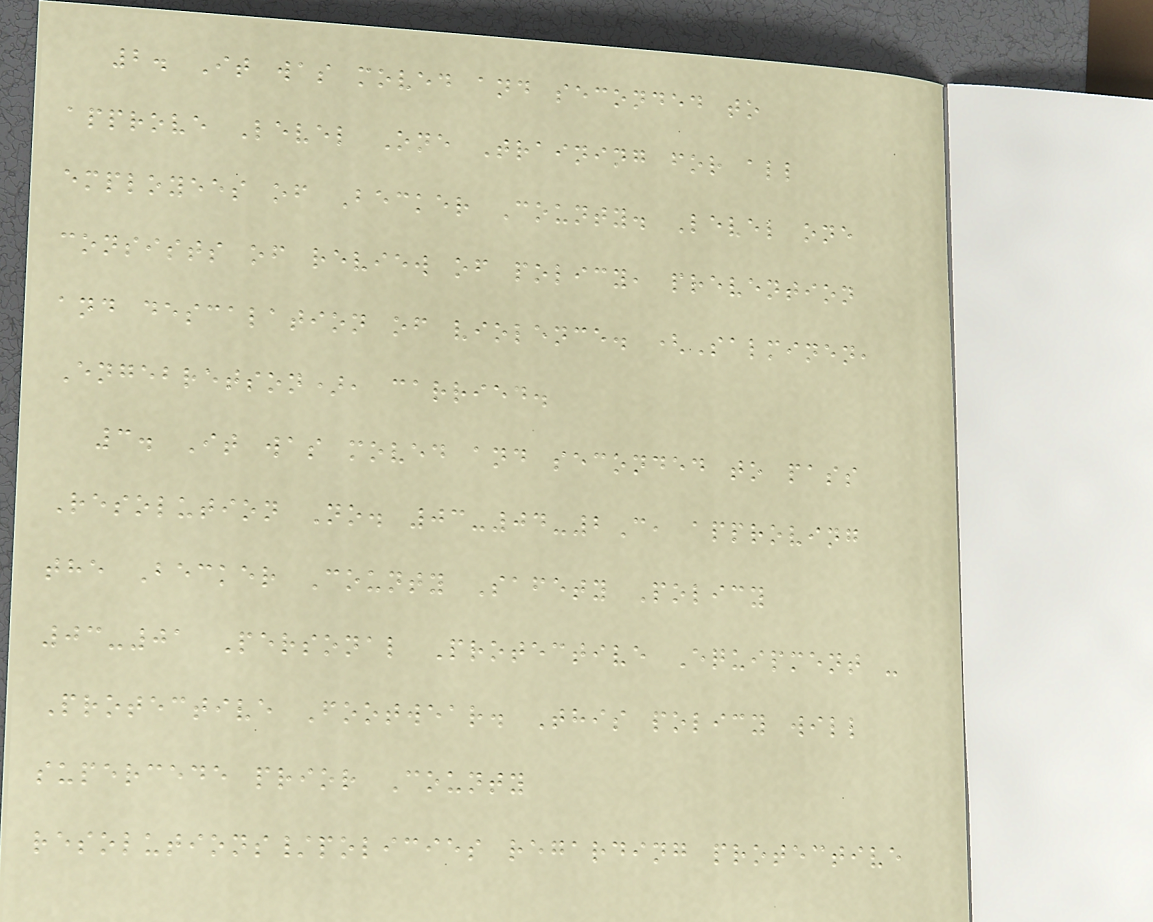2. It was moved and seconded to
approve Level One Training for all
employees of Becker County. Level one
consists of review of policy, prevention
and descalation of violence. (Salminen,
Engebretson), carried.
3. It was moved and seconded to pass
Resolution No. 03-04-2C, approving
the Becker County Safety Policy
03-01 Personal Protective Equipment -
Protective Footwear. This policy will
supercede prior County
resolutions/policies regarding protective
